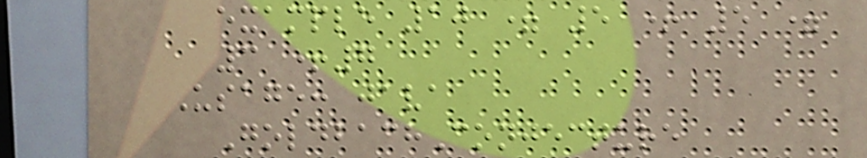example 10 = 5 + 5 =
3 +7
Usage: java
GoldbachConjecture
